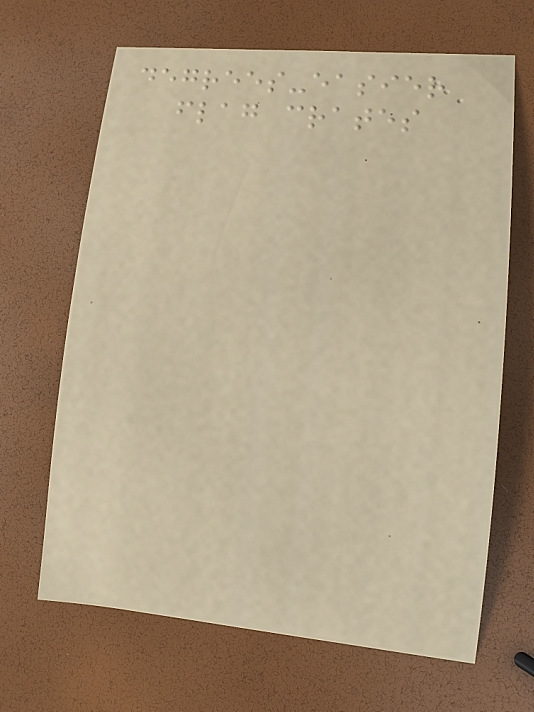degrees-easier
flag crates
